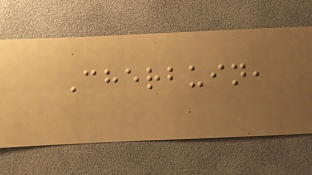Cherbuin,
